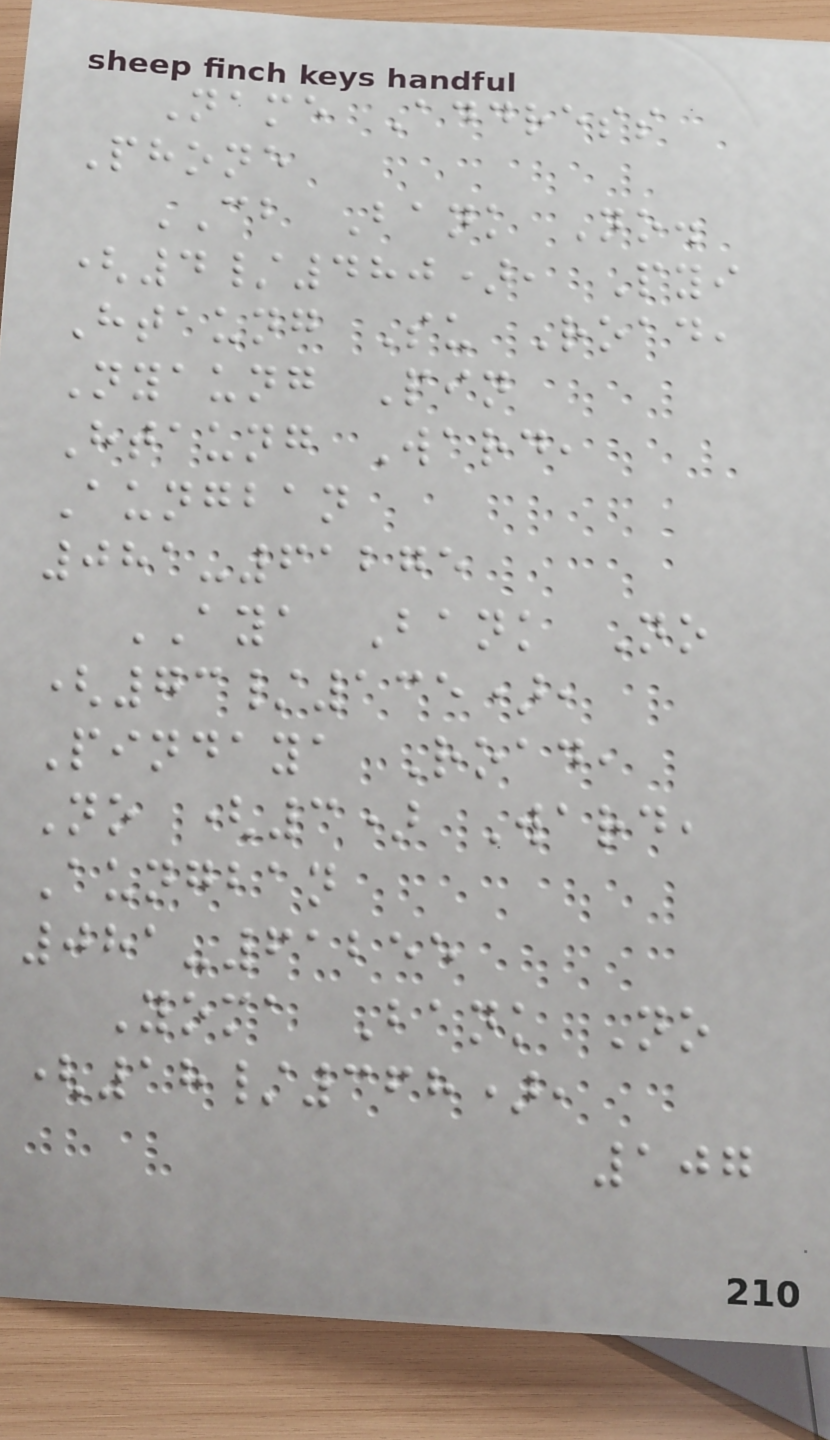Name Address
Phone
CB Bank No.
(4/480), Pyi
Htaung Su Road,
Nyaung Pin
Htaung Ward,
Aungban
081-61275
AYA Bank No
(73/135),
Pindaya Road,
No (3) Ward,
Aungban
081-61255
Yoma Bank No
(18/368),
107
